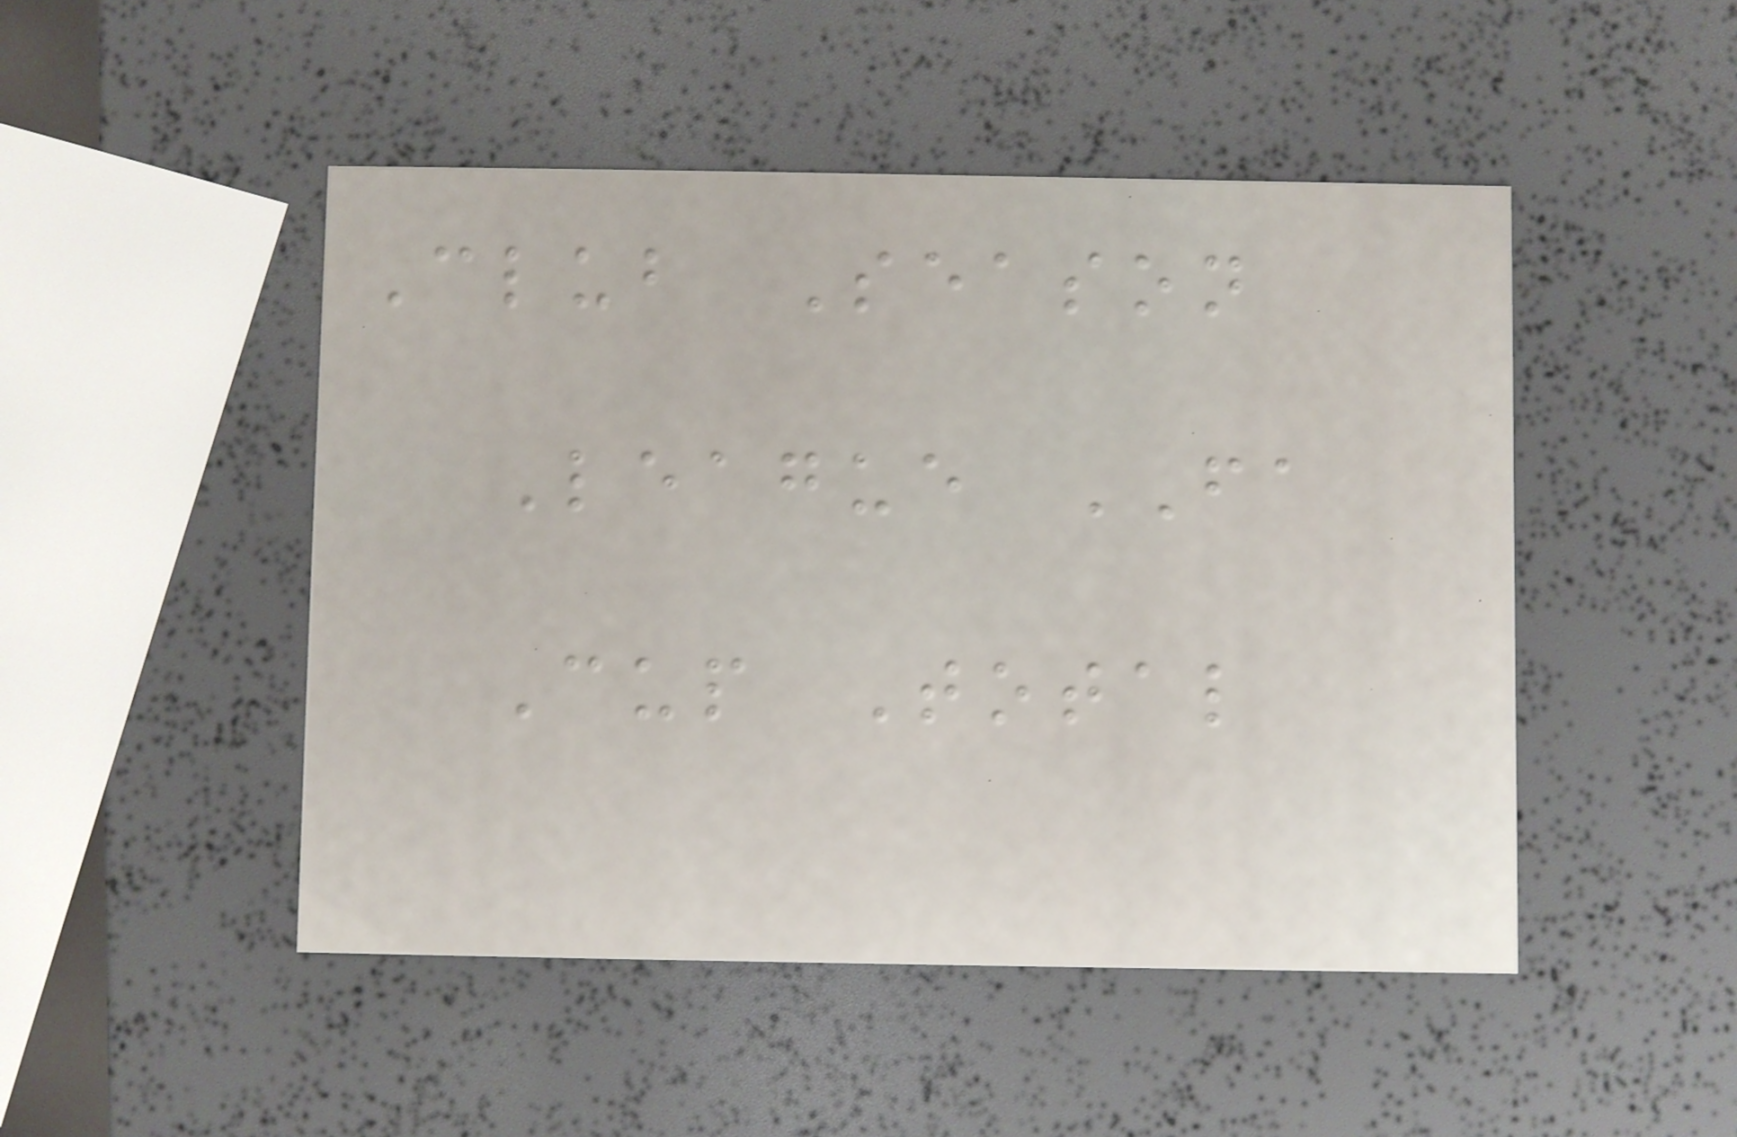Club Season
League FA
Cup Total
